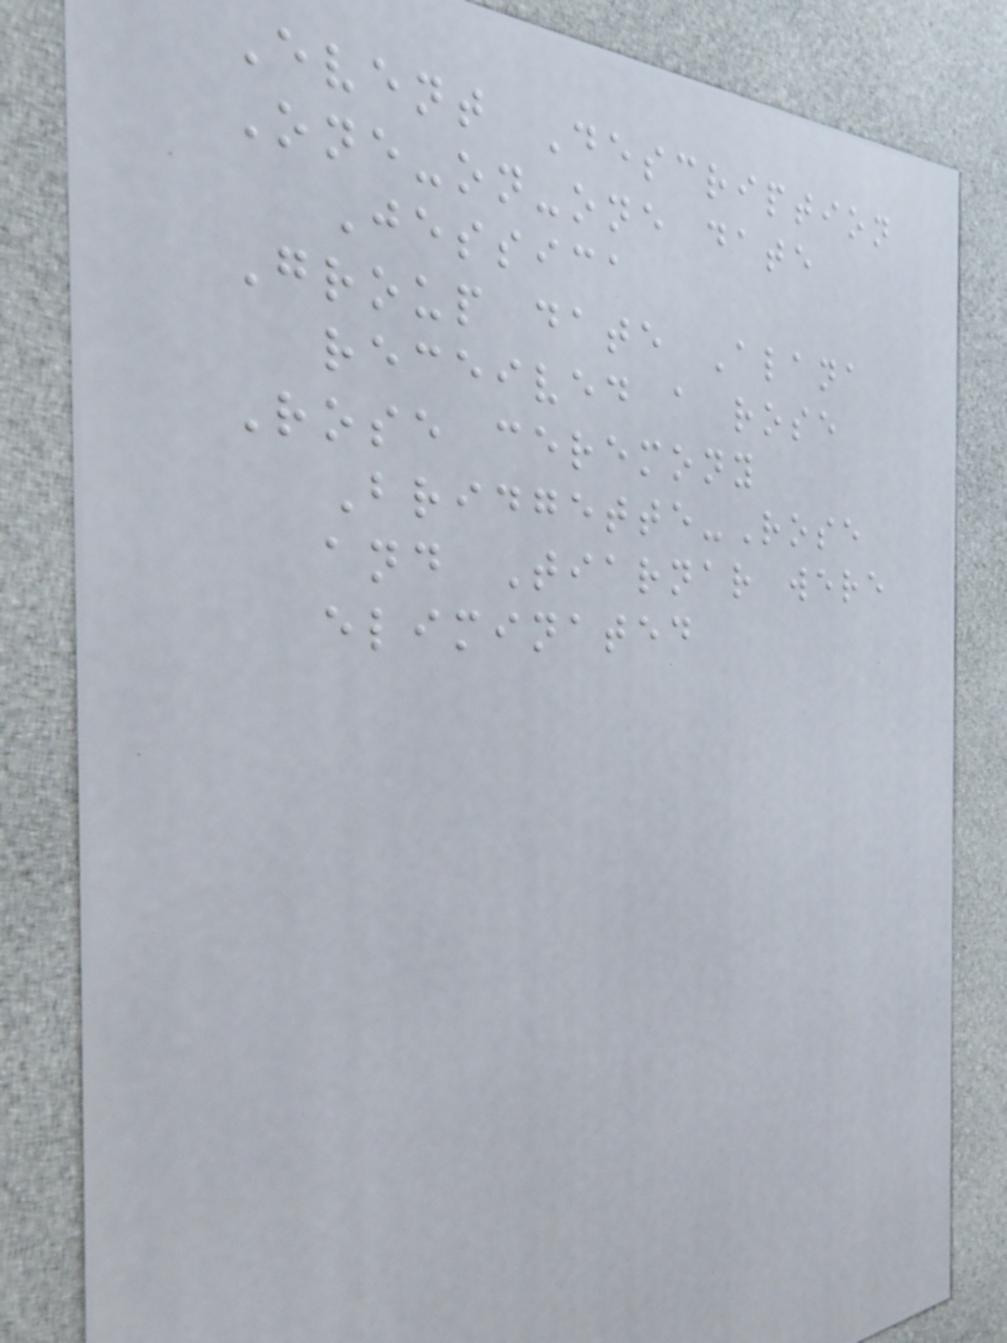Event Description
One-on-one date
Jessica
Group date Alana
received a rose
Rose ceremony
Bridgette-Rose
and Tiarnar were
eliminated
